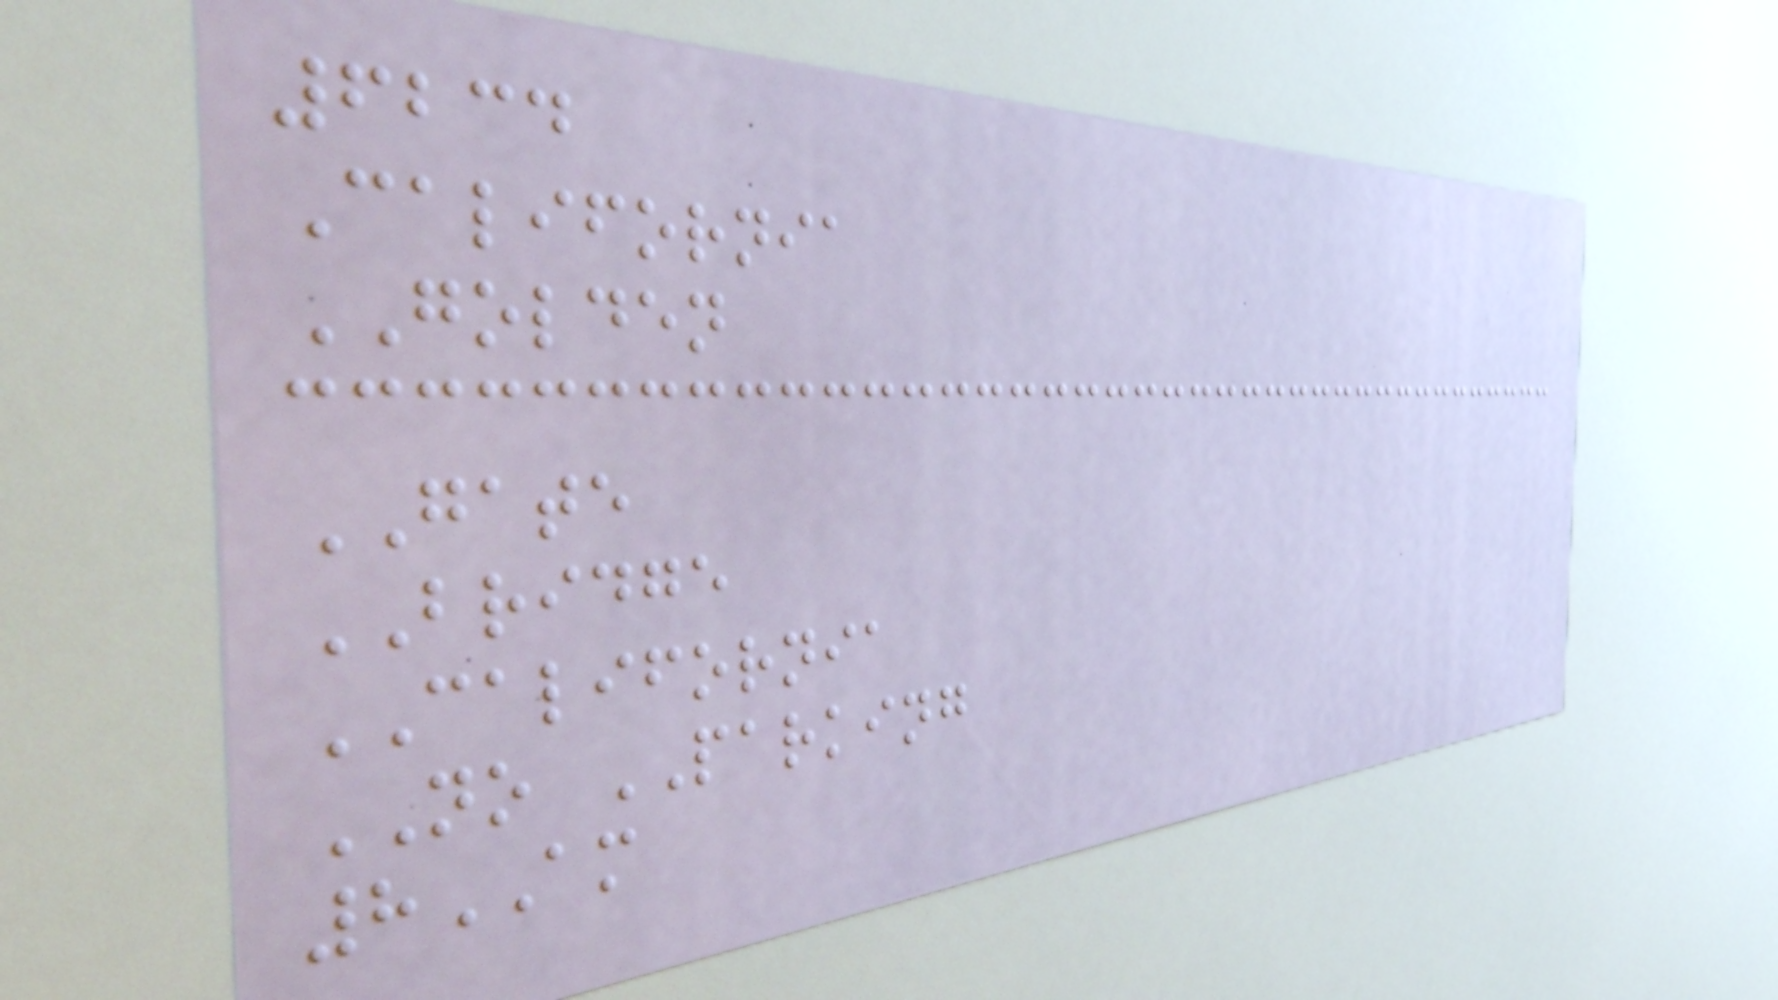6234
California
GOLDEN
GATE
BRIDGE
CALIFORNIA
NO PARKING
8AM
